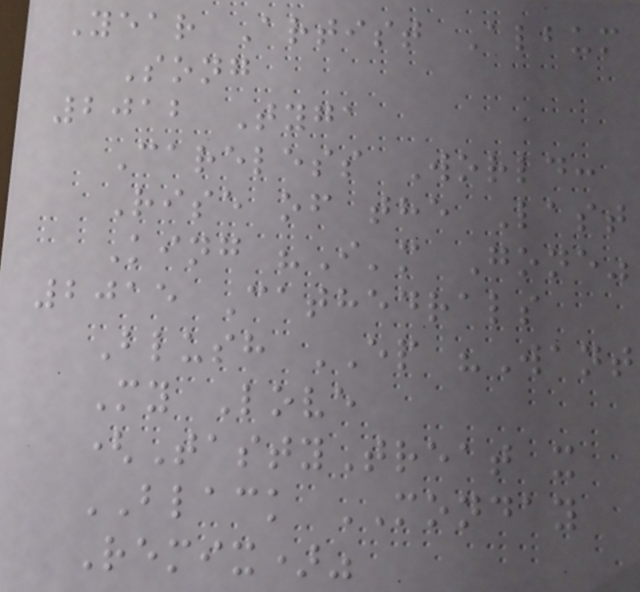Year Artist Album
Song
2012 Tyga
Careless World:
Rise of the Last
King "I'm Gone"
2015 Cathedrals
Blush EP "Want
My Love
(TastyTreat x
BLACK MONDAY
Remix)"
